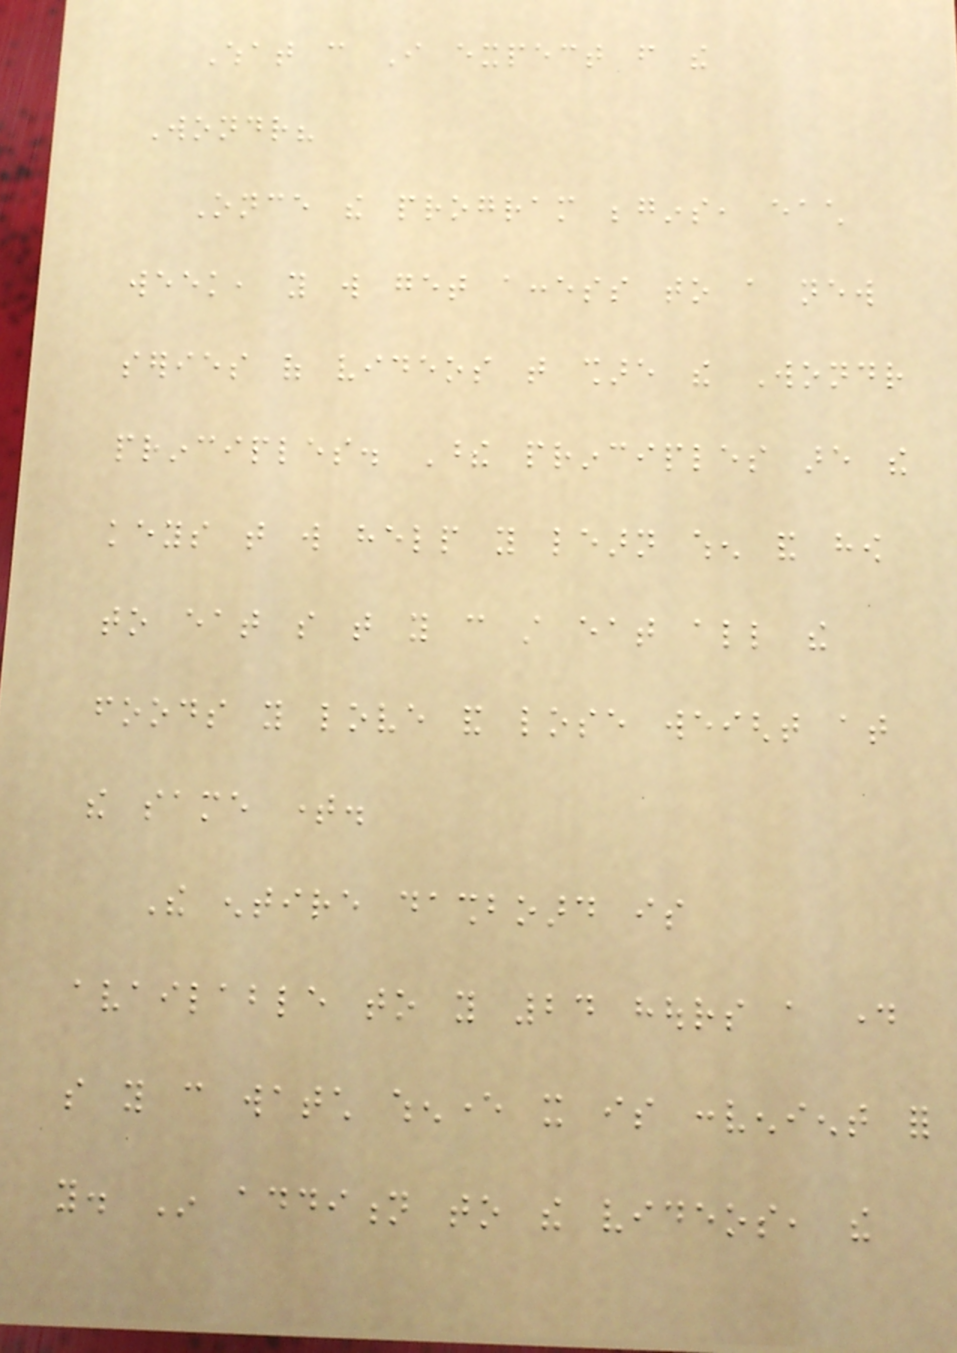What can I expect from the
Wondr?
Once the program begins, each
week, you will get access to a new
series of videos that share the Wondr
principles. These principles are the
keys that will help you learn when and how
to eat so that you can still eat all the
foods you love and lose weight at
the same time.
The entire dashboard is
available to you 24 hours a day
so you can watch whenever it is convenient for
you. In addition to the videos, the
